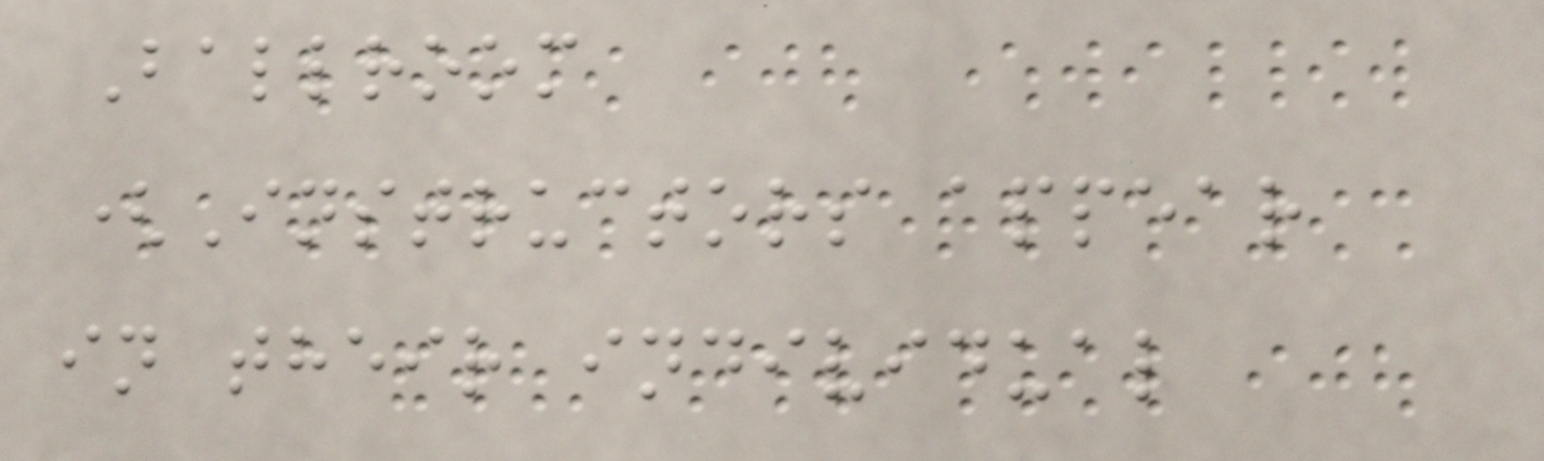Ballroom
(Instructors appear
in their individual
